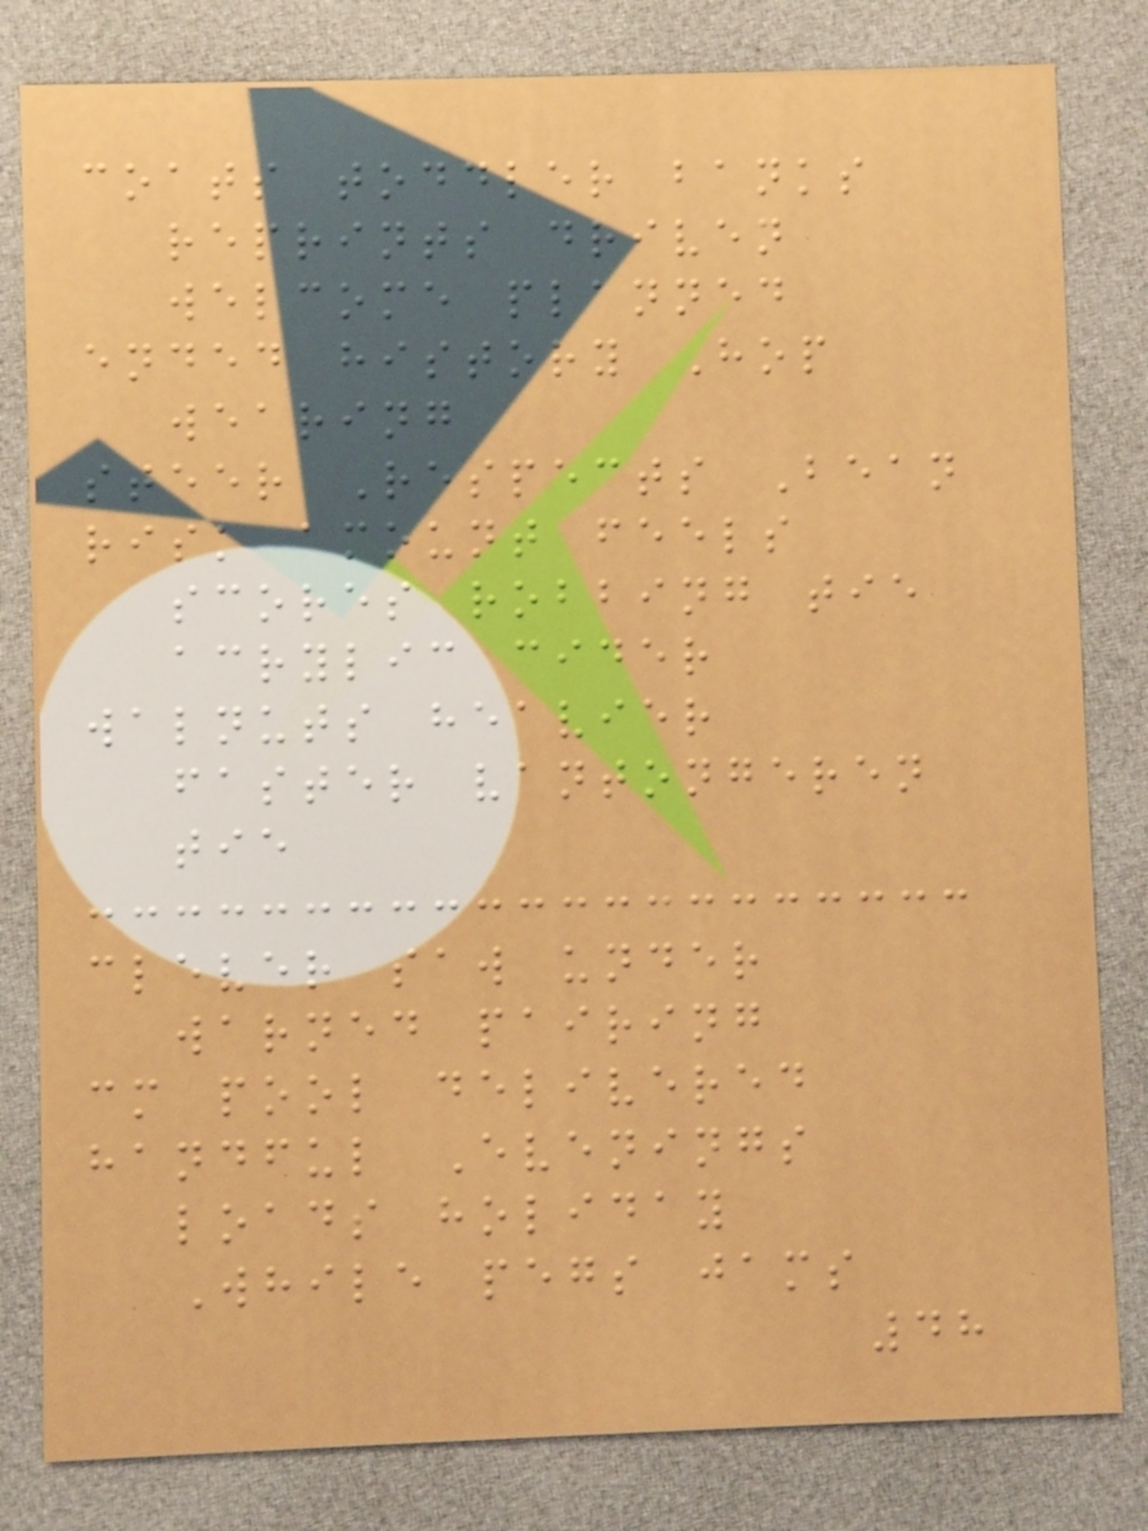coats toddler banks
reprints driven
welcome planned
ended history Hop
wearing
steer Respects Bean
risk amount feels
scores robbing tie
acrylic cider
walnuts heavier
faster vantongeren
tie
clever saw under
warned pairing
cm pool delivered
handful Evenings
loads holiday
While pegs jams
48
